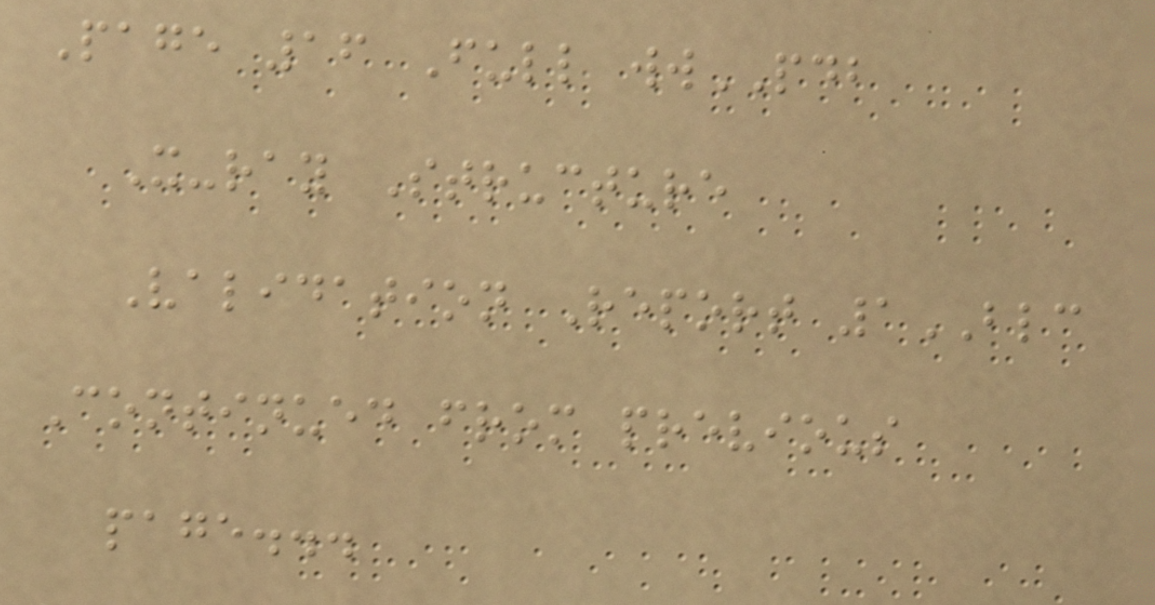Page 16 Full wwPDB
X-ray Structure
Validation Report 1BLC
Continued from previous
page...
